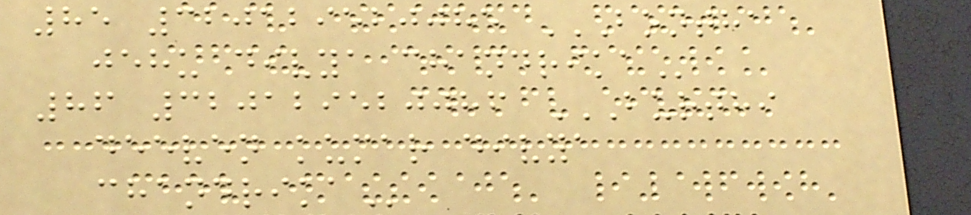85 320129520085 BONTHA
JEHU DIVYA CHANDRIKA
86 320129520086 BURTHI
DEEVEN KUMAR DIVYA
CHANDRIKA
